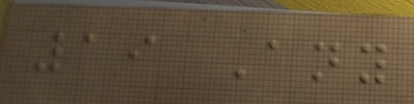19 Any
